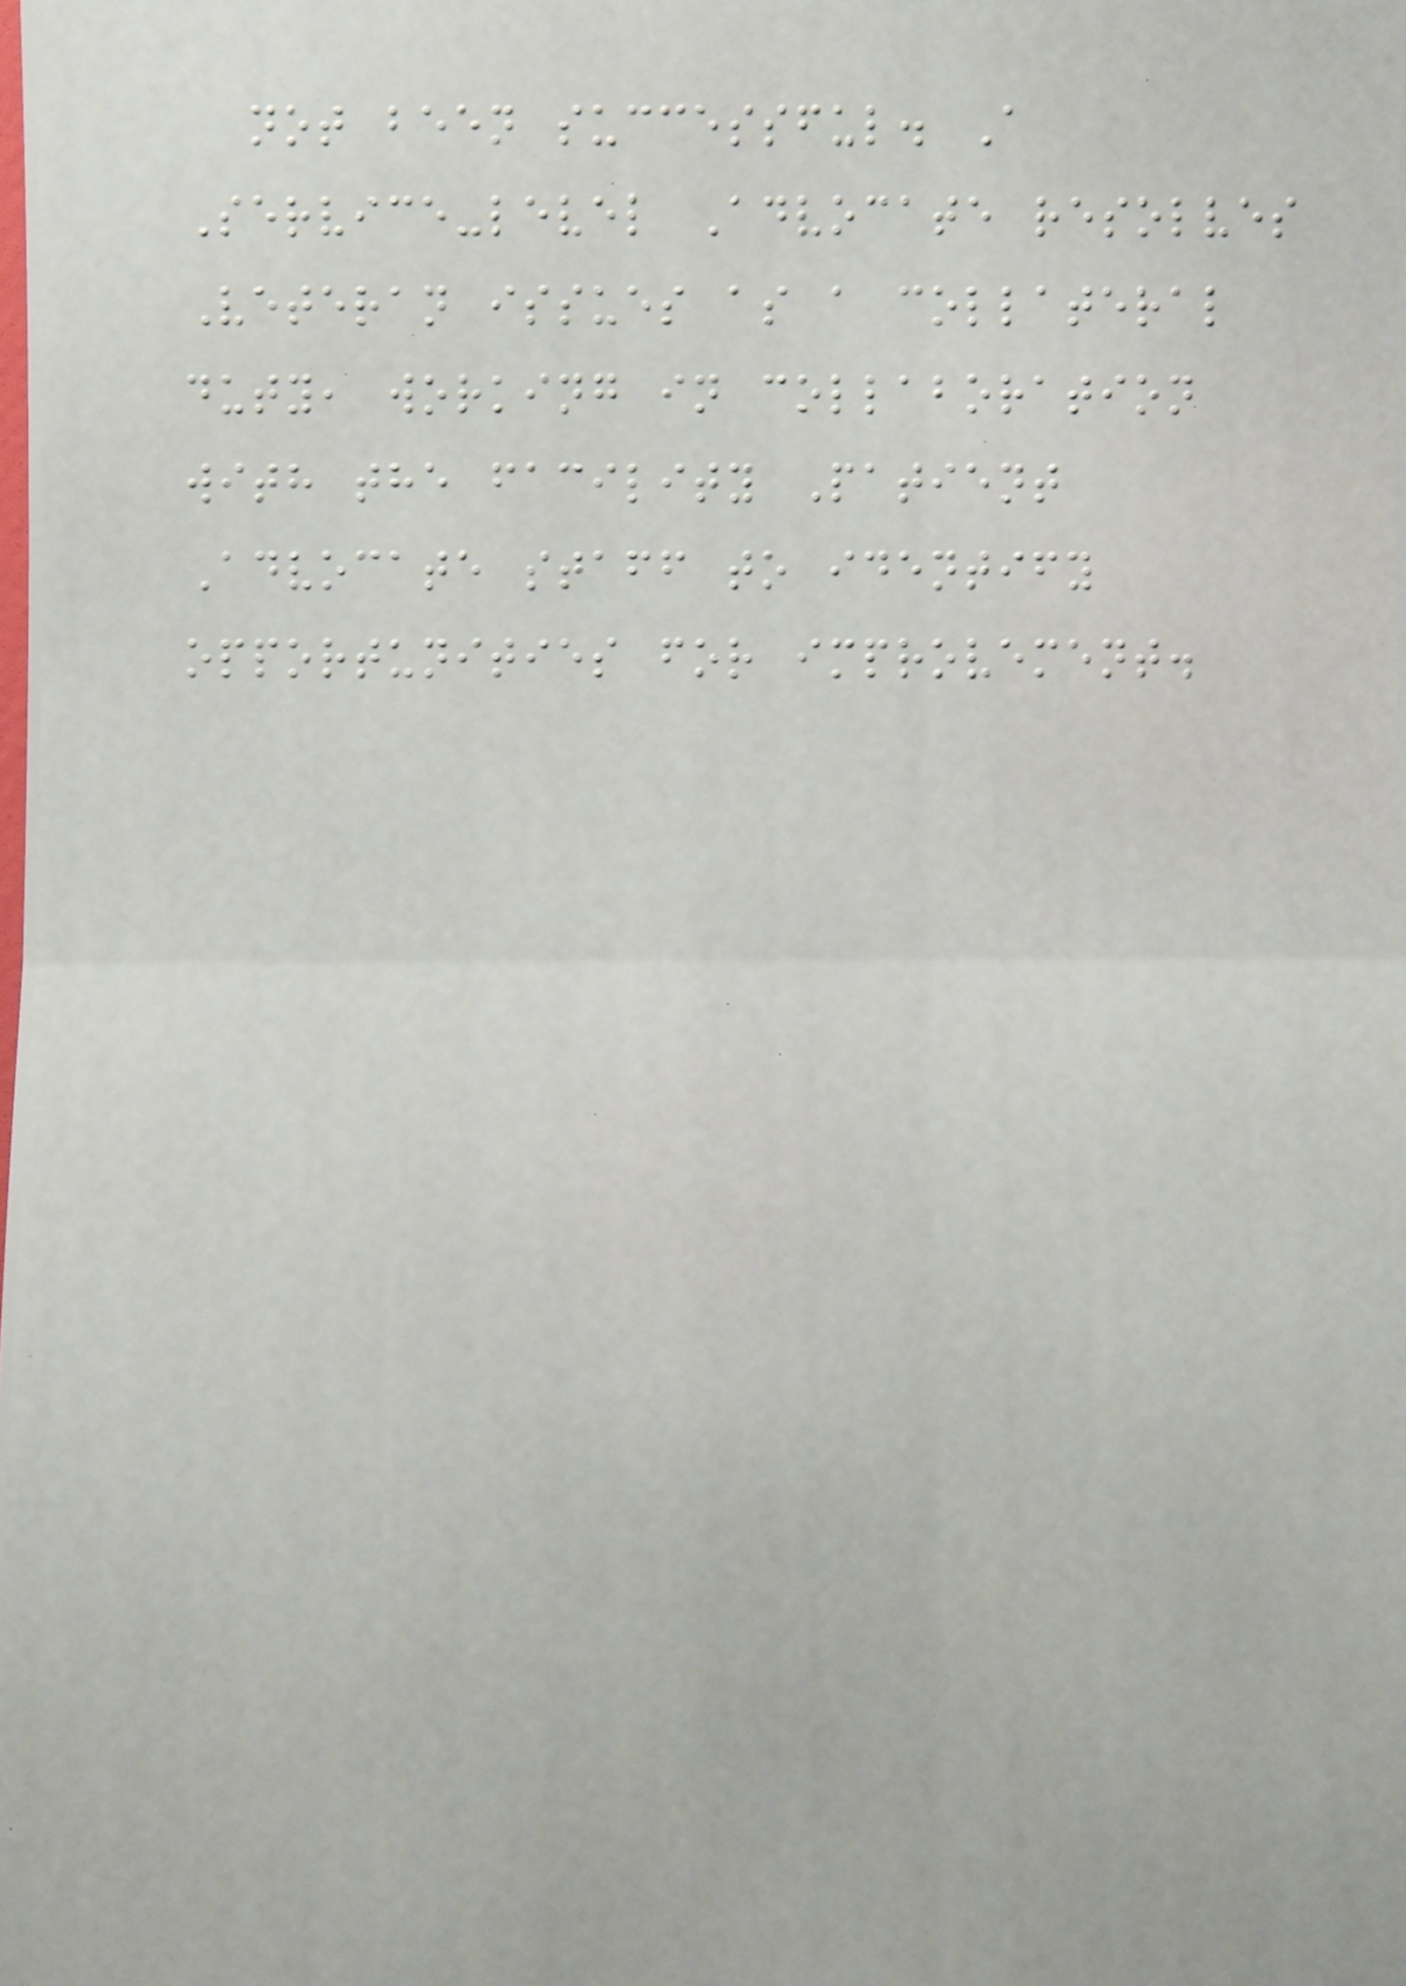not been successful. A
Service-level Advocate resolves
Veteran issues as a collateral
duty, working in collaboration
with the facility Patient
Advocate staff to identify
opportunities for improvement.
